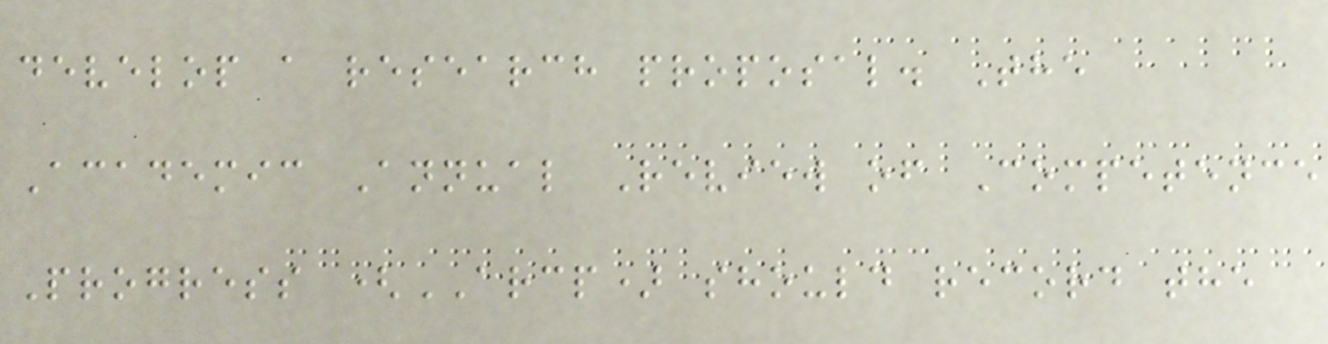develop a research proposal. The
Academic Annual Review of Competence
Progress (ARCP) should record the
